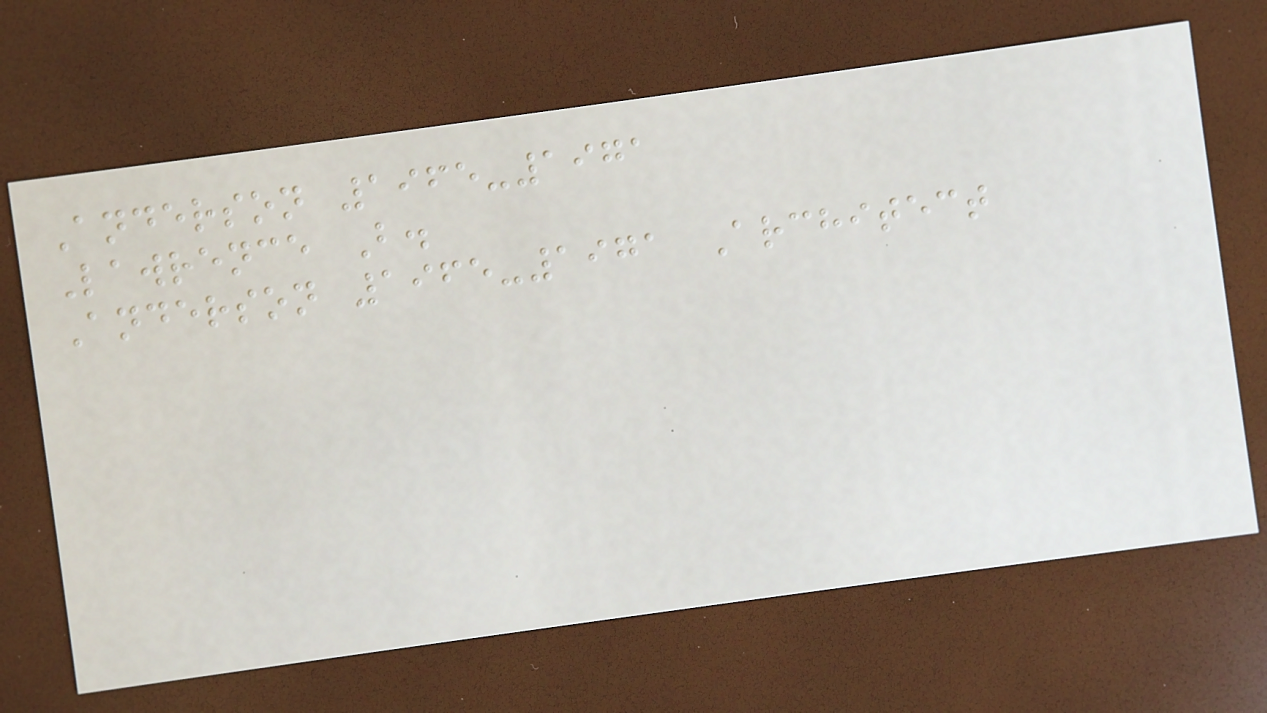Anderson 1965-1971
Lawrence B.
Anderson 1965-1971 Architect
